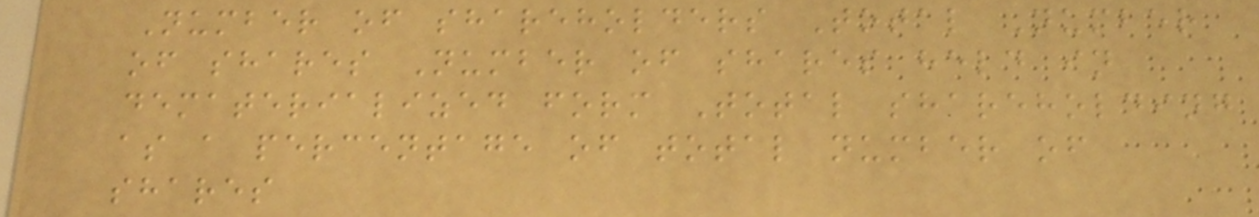Number of shareholders Total Number
of shares Number of shares held in
dematerialized form Total shareholding
as a percentage of total number of
shares
